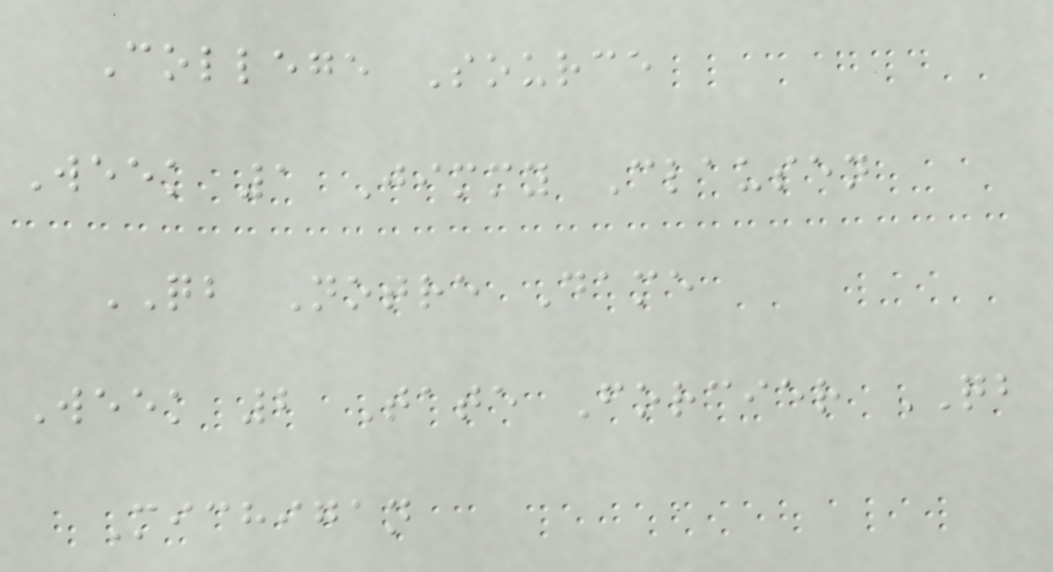College Source
Week 1 Jimmy Clausen
QB Notre Dame
Week 2 Tate Forcier QB
Michigan
